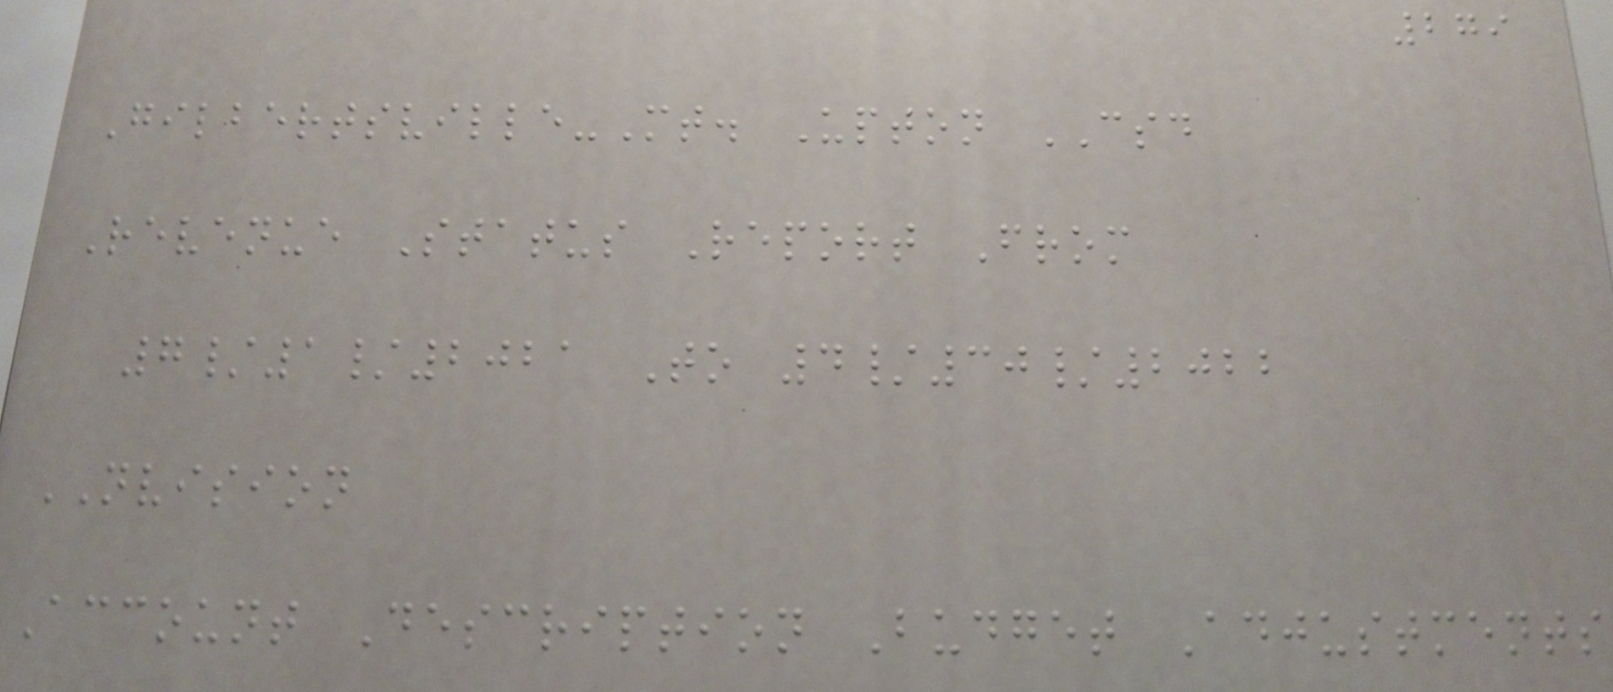279
Gilbertsville-Mt. Upton CSD
Revenue Status Report From
7/1/2021 To 4/30/2022
NVISION
Account Description Budget Adjustments
